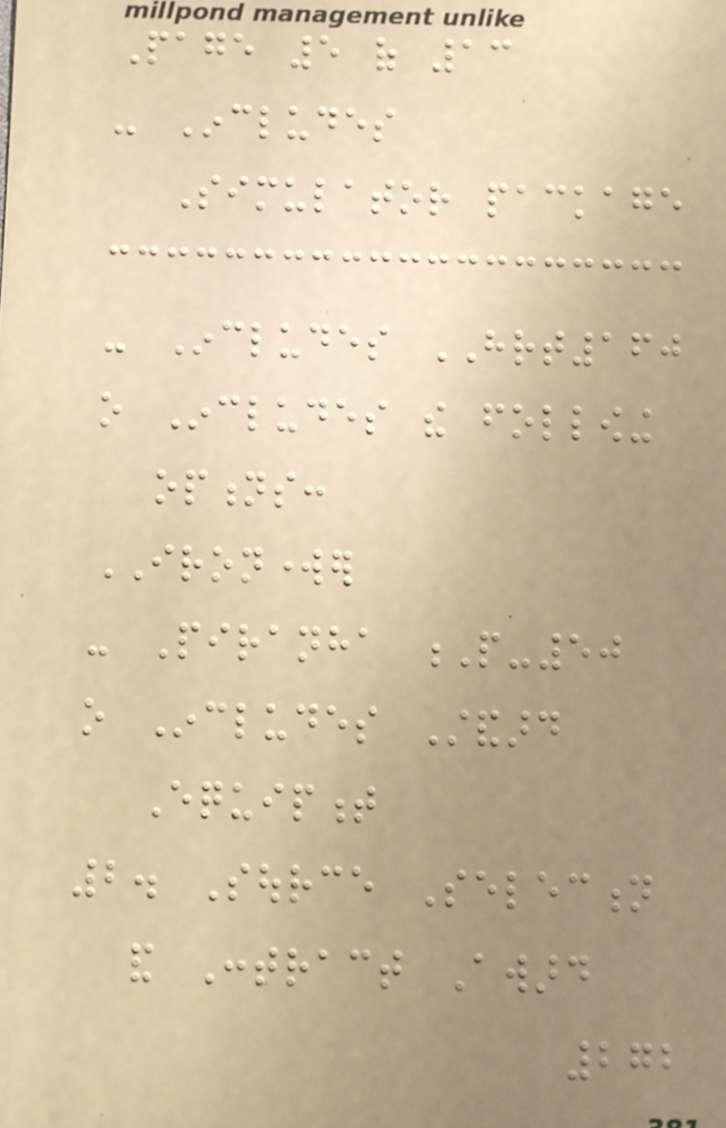Page 5 of 13
- Includes
Simulator package
- Includes HRT160
o Includes the following
options:
IRONWORKER
- Piranha P-50
o Includes Standard
Equipment
2. Source Selection
and Contract Award
272
